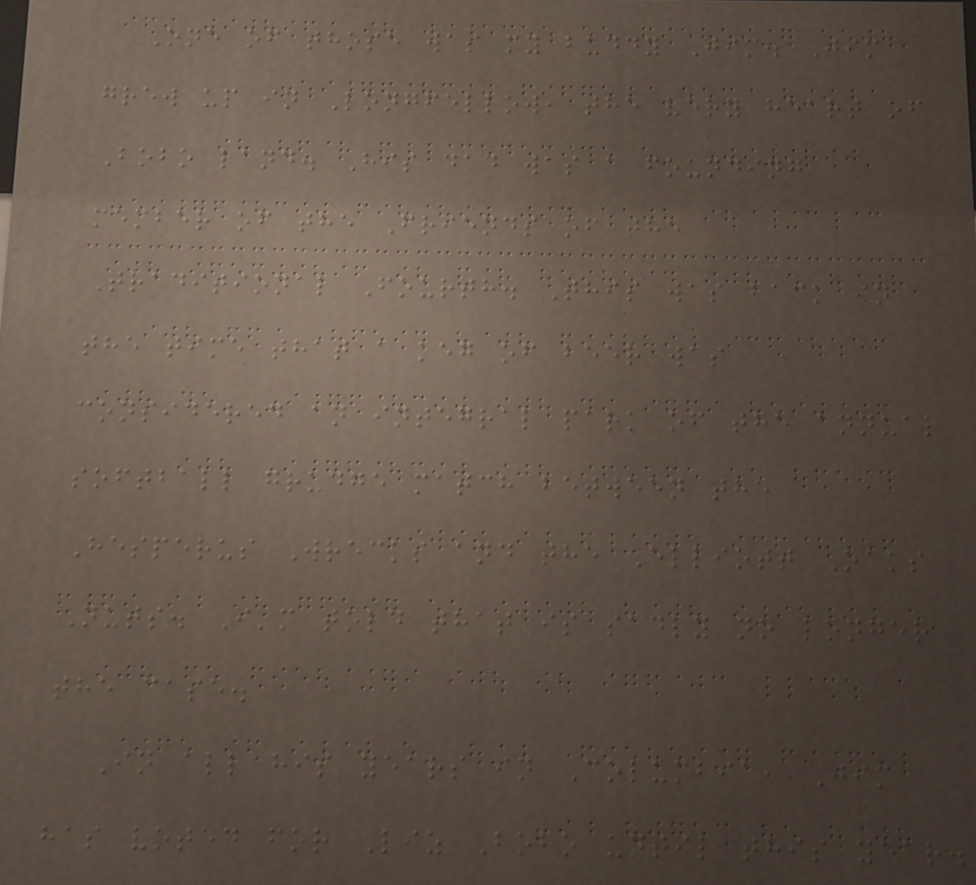One of those was my buddy Jim. Jim
grew up in Longfellow, the very heart of
Bobo land. His dad was a founding
member of the Friends of the
Traditional Fourth. This was back in
the time that a keg of beer was
considered an integral park of the annual
softball grudge match between the
Hesperus Wrecks and the Elliott Oaks
Nuts. I'm told that is sadly no longer
the case.
In all his years in Columbia, Jim
has voted for Liz Bobo until this year.
